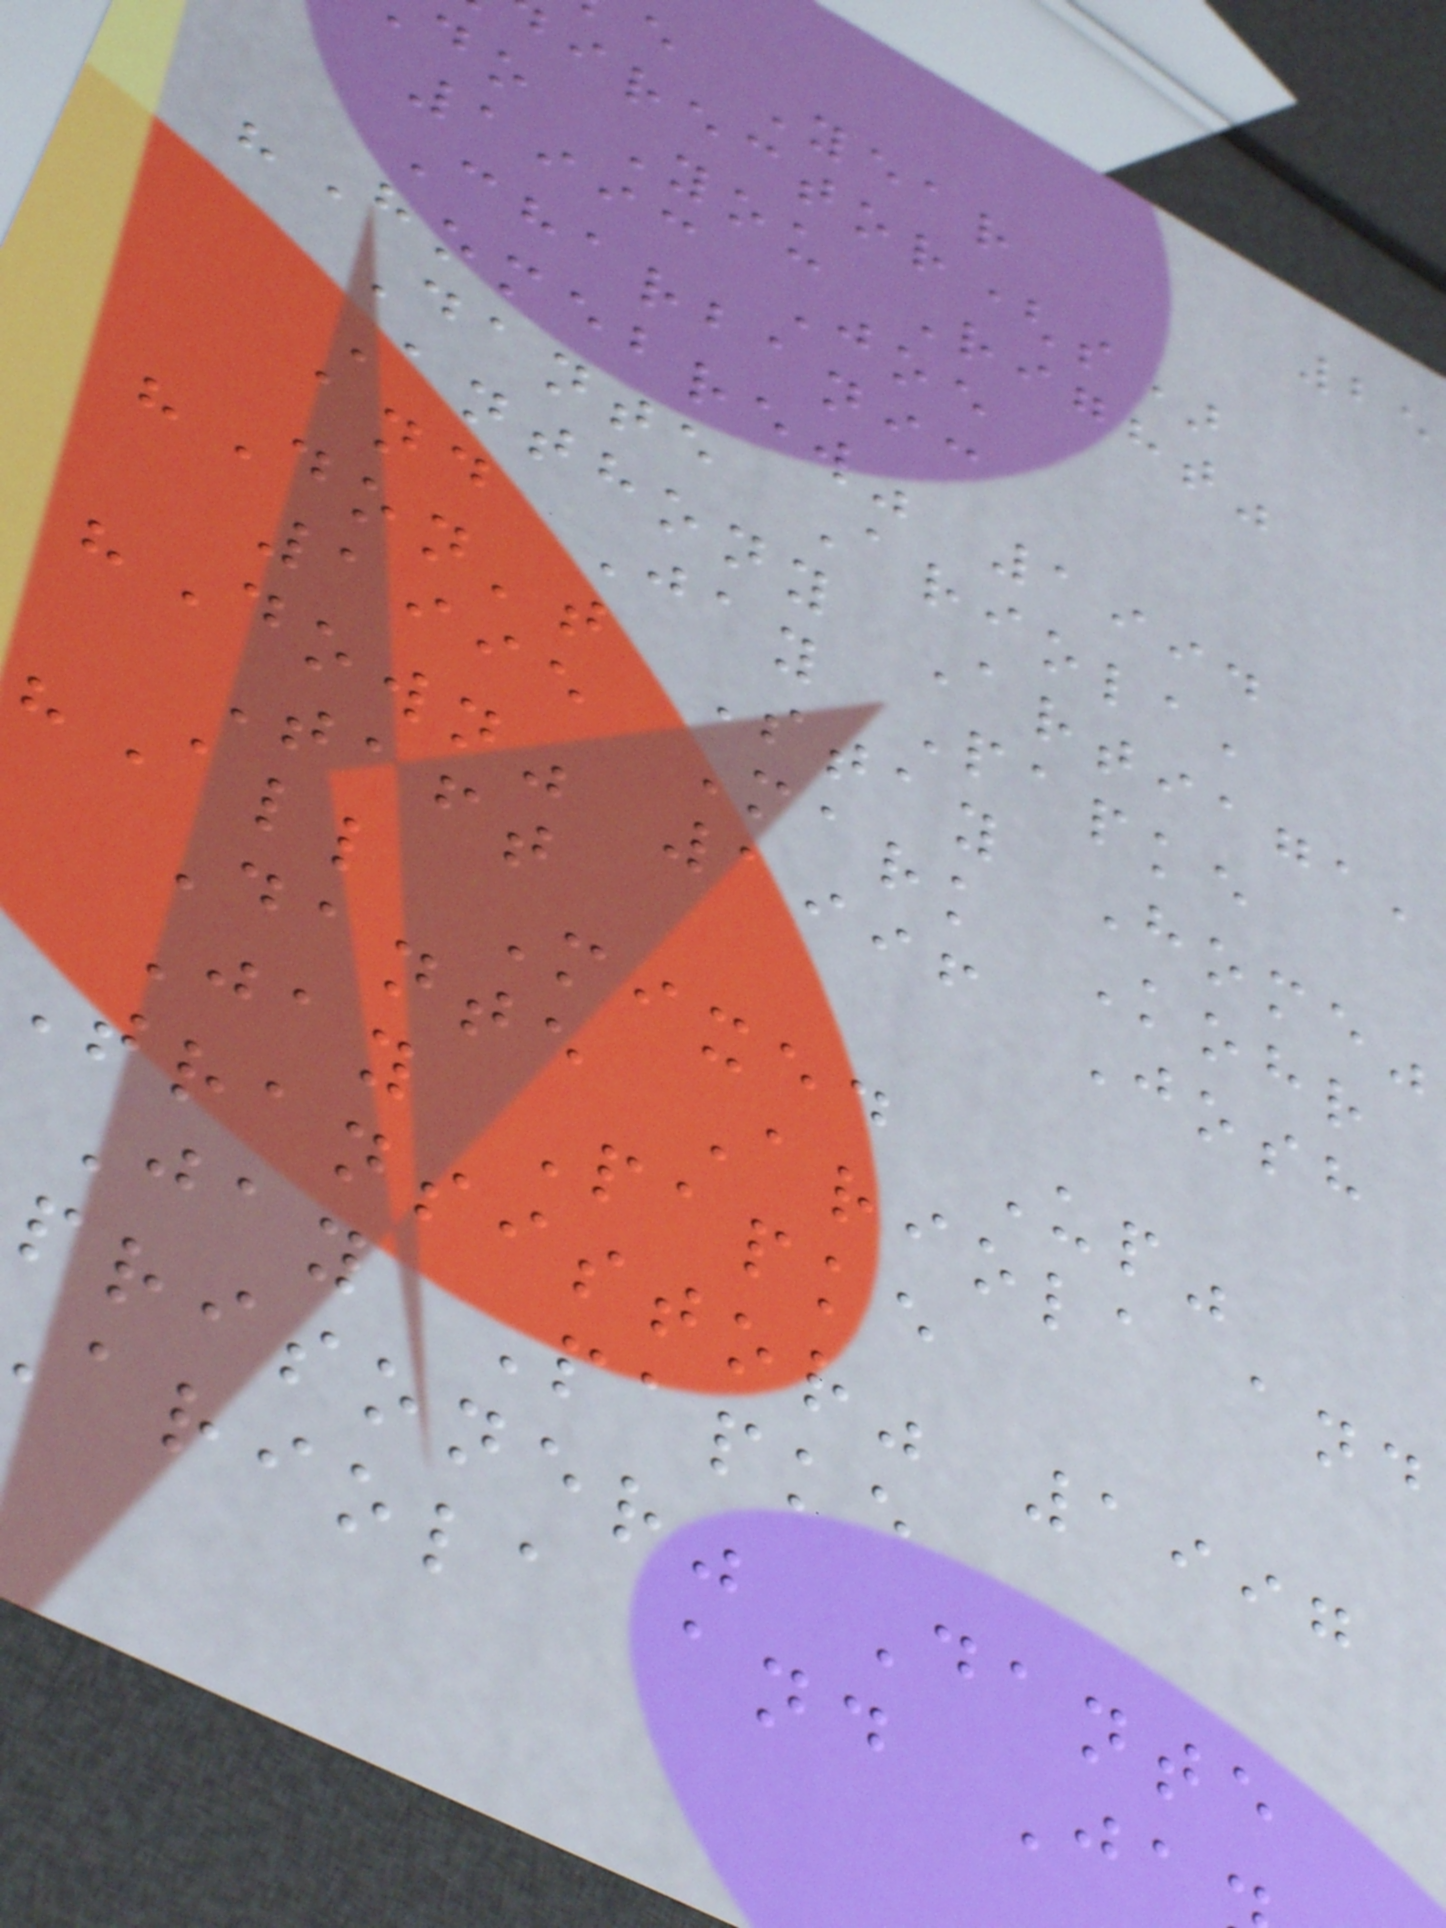25
e Year
irector(s)
do You Right"
1993 Joe
Charbanic
"Homebrew" 1994
Dante Ariola,
Anthony Artiaga,
and Jay Papke
"Don't Stay Home"
1995 Mark Kohr
"Down" 1996 Josh
Taft
"All Mixed Up"
Dante Ariola and
Jay Papke
transistor" 1997
Jay Papke
prisoner" Dante
ariola and Ja
